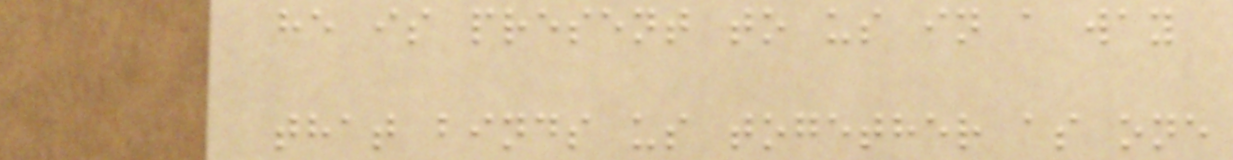he is present to us in a way
that binds us together as one
